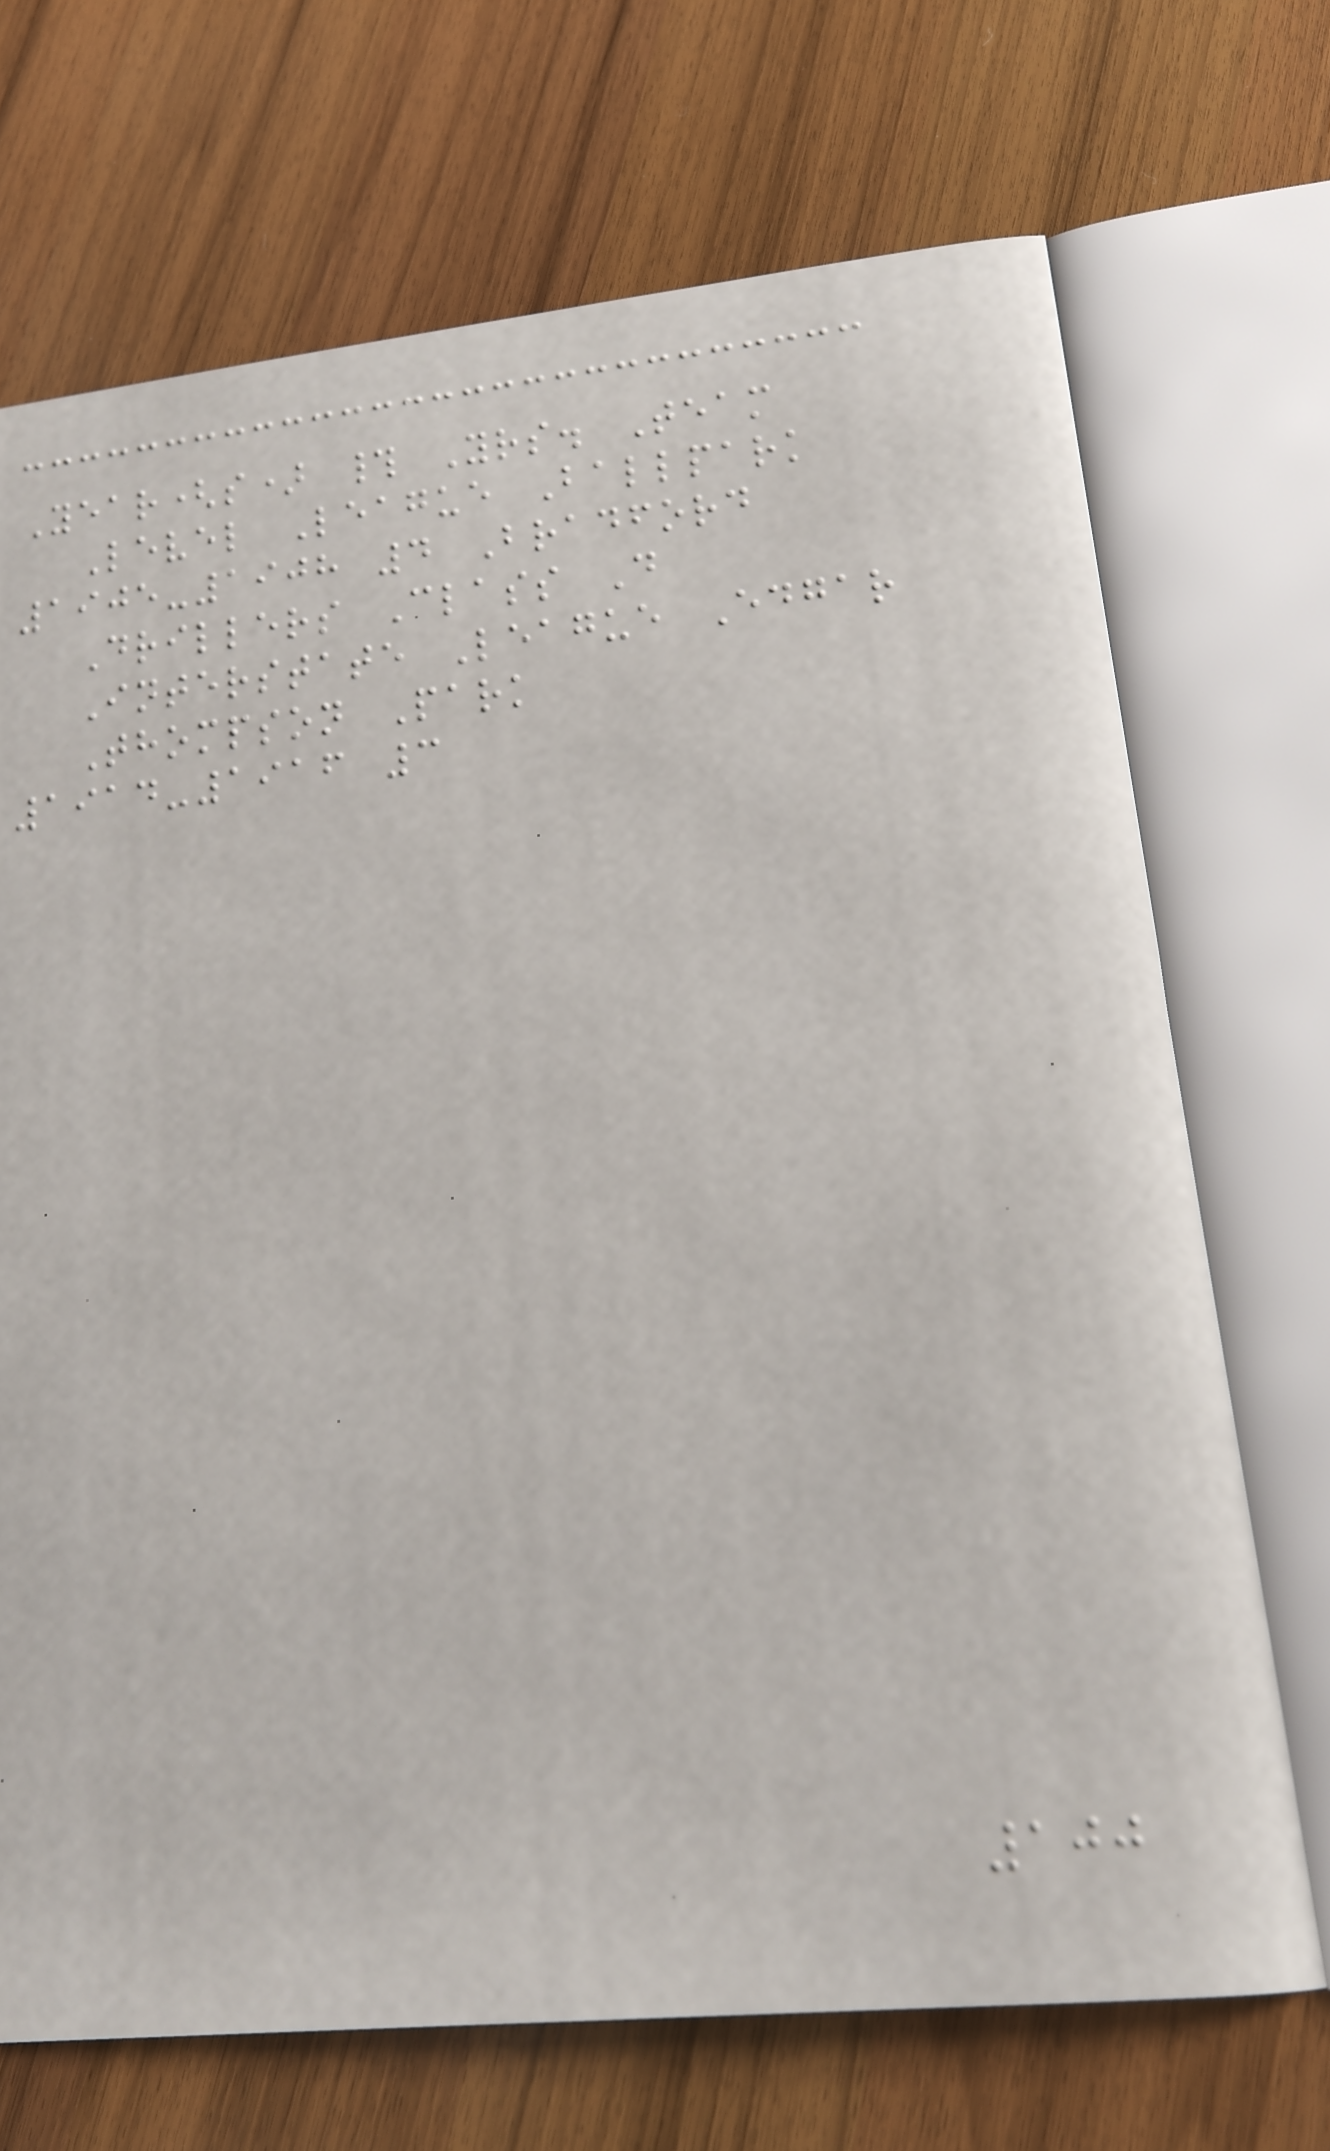Year(s) # Yrs. Team
Level League Ballpark
1905-1908 4 Bradford
Drillers Class D
Interstate League Edgar
Thompson Park
1914-1916 3
100
